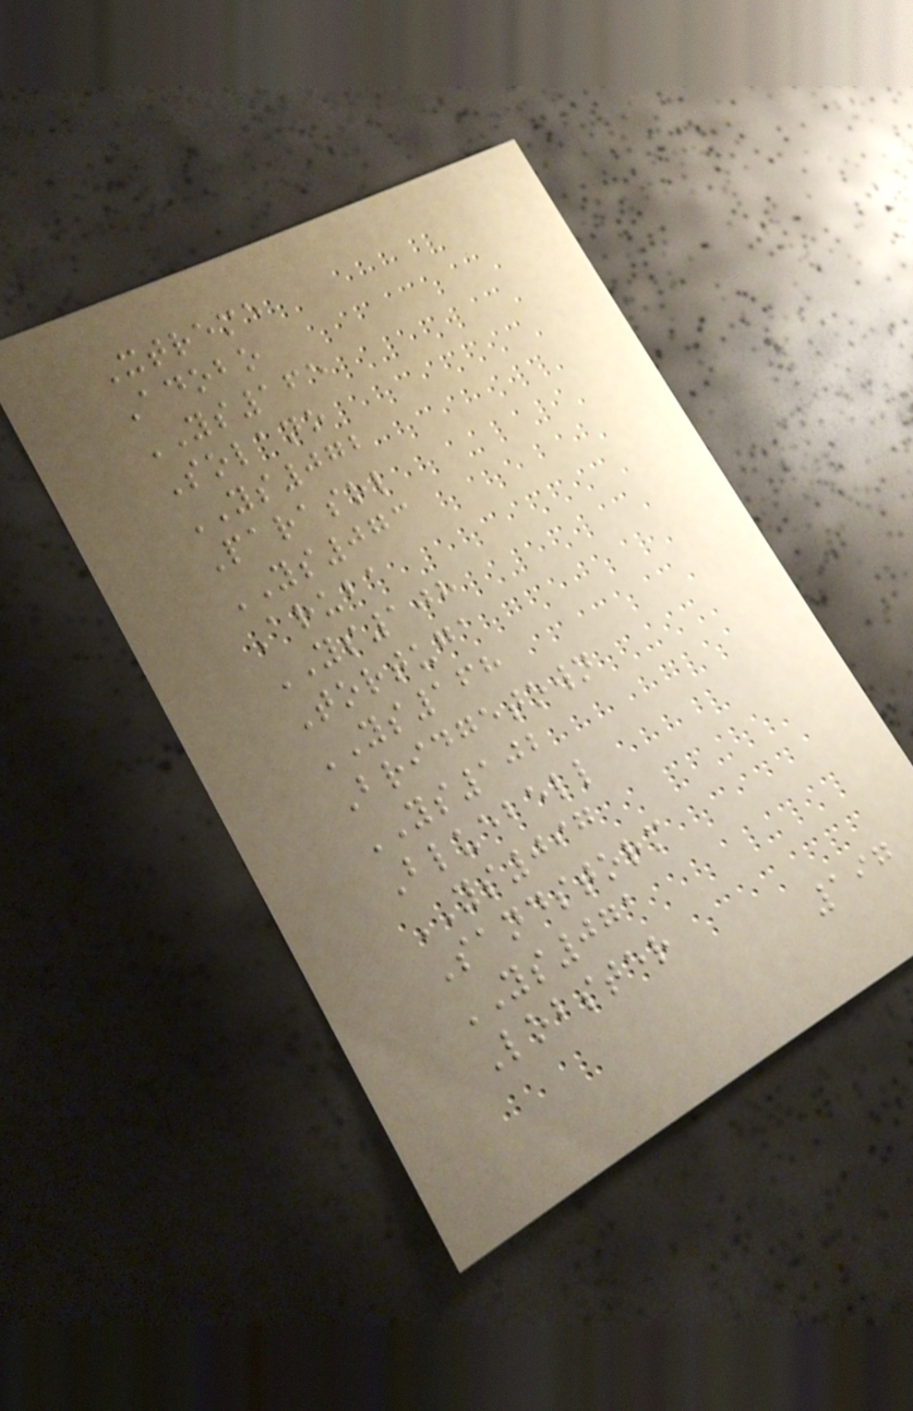Xtreme
Adobo
YS165
Solano
YS072
Parasol
YS073
Aruba
YS108
Tortuga
YS168
Bridgetown
YS102
Bluebell
YS097
Sandstorm
YS071
Lobster
197
